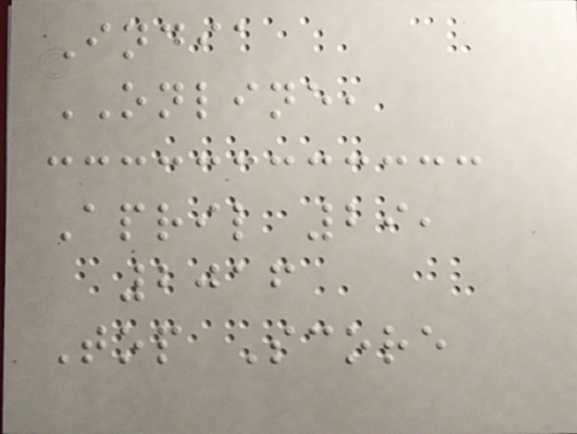India
ONLINE,
April 29,
2016
Top Score
